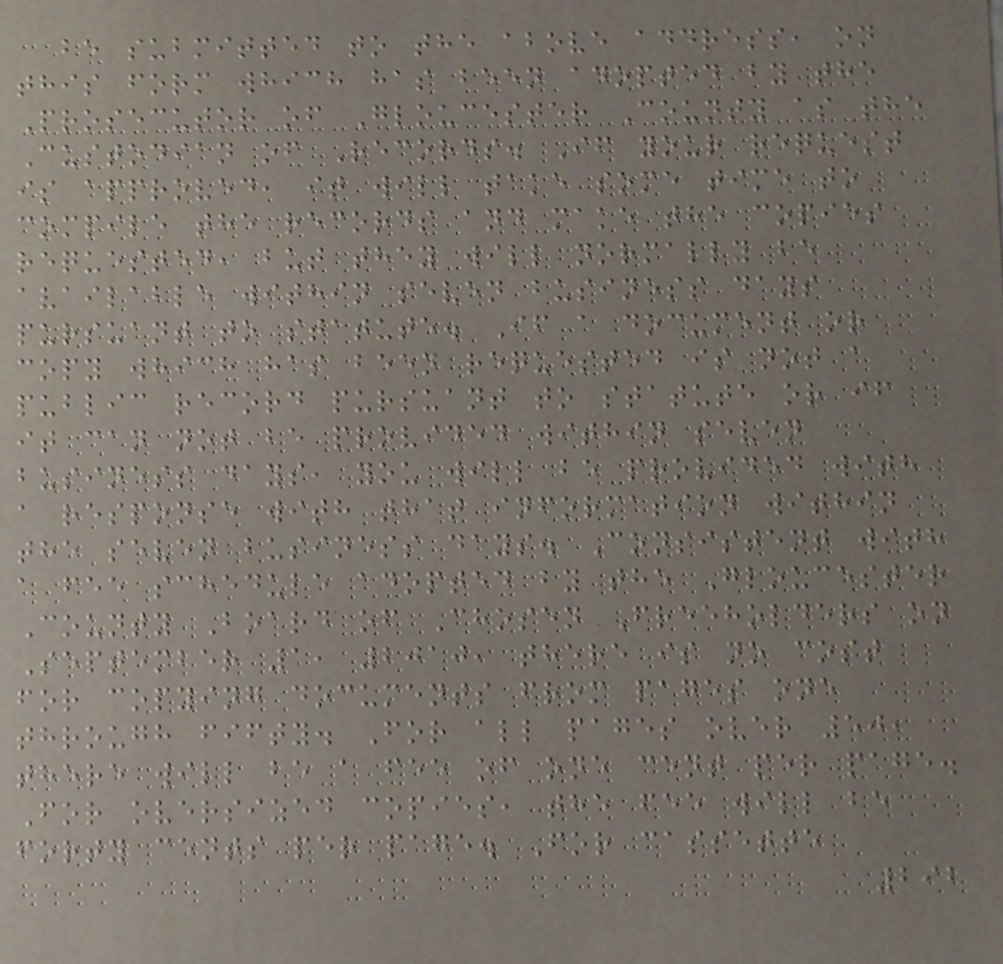be submitted to the above address, on
this form which has been adopted by the
Prosecutor of Gloucester County as the
Custodian of Records. If your request
is approved, it will take some time to
compile the records and make the copies
requested, but they will normally be
available within seven business days
pursuant to statute. If a document or
copy which has been requested is not a
public record pursuant to statute or if
it can not be provided within seven
business days, you will be provided with
a response with that information within
the seven business days. Consistent with
a fee schedule adopted by the Gloucester
County Board of Chosen Freeholders on
September 1, 2010, there is no cost
for copying documents from pages one
through fifty. For all pages over 50,
there will be a fee of one cent per page.
For oversized copies, the fee will be
forty cents per page. For cassette
292
